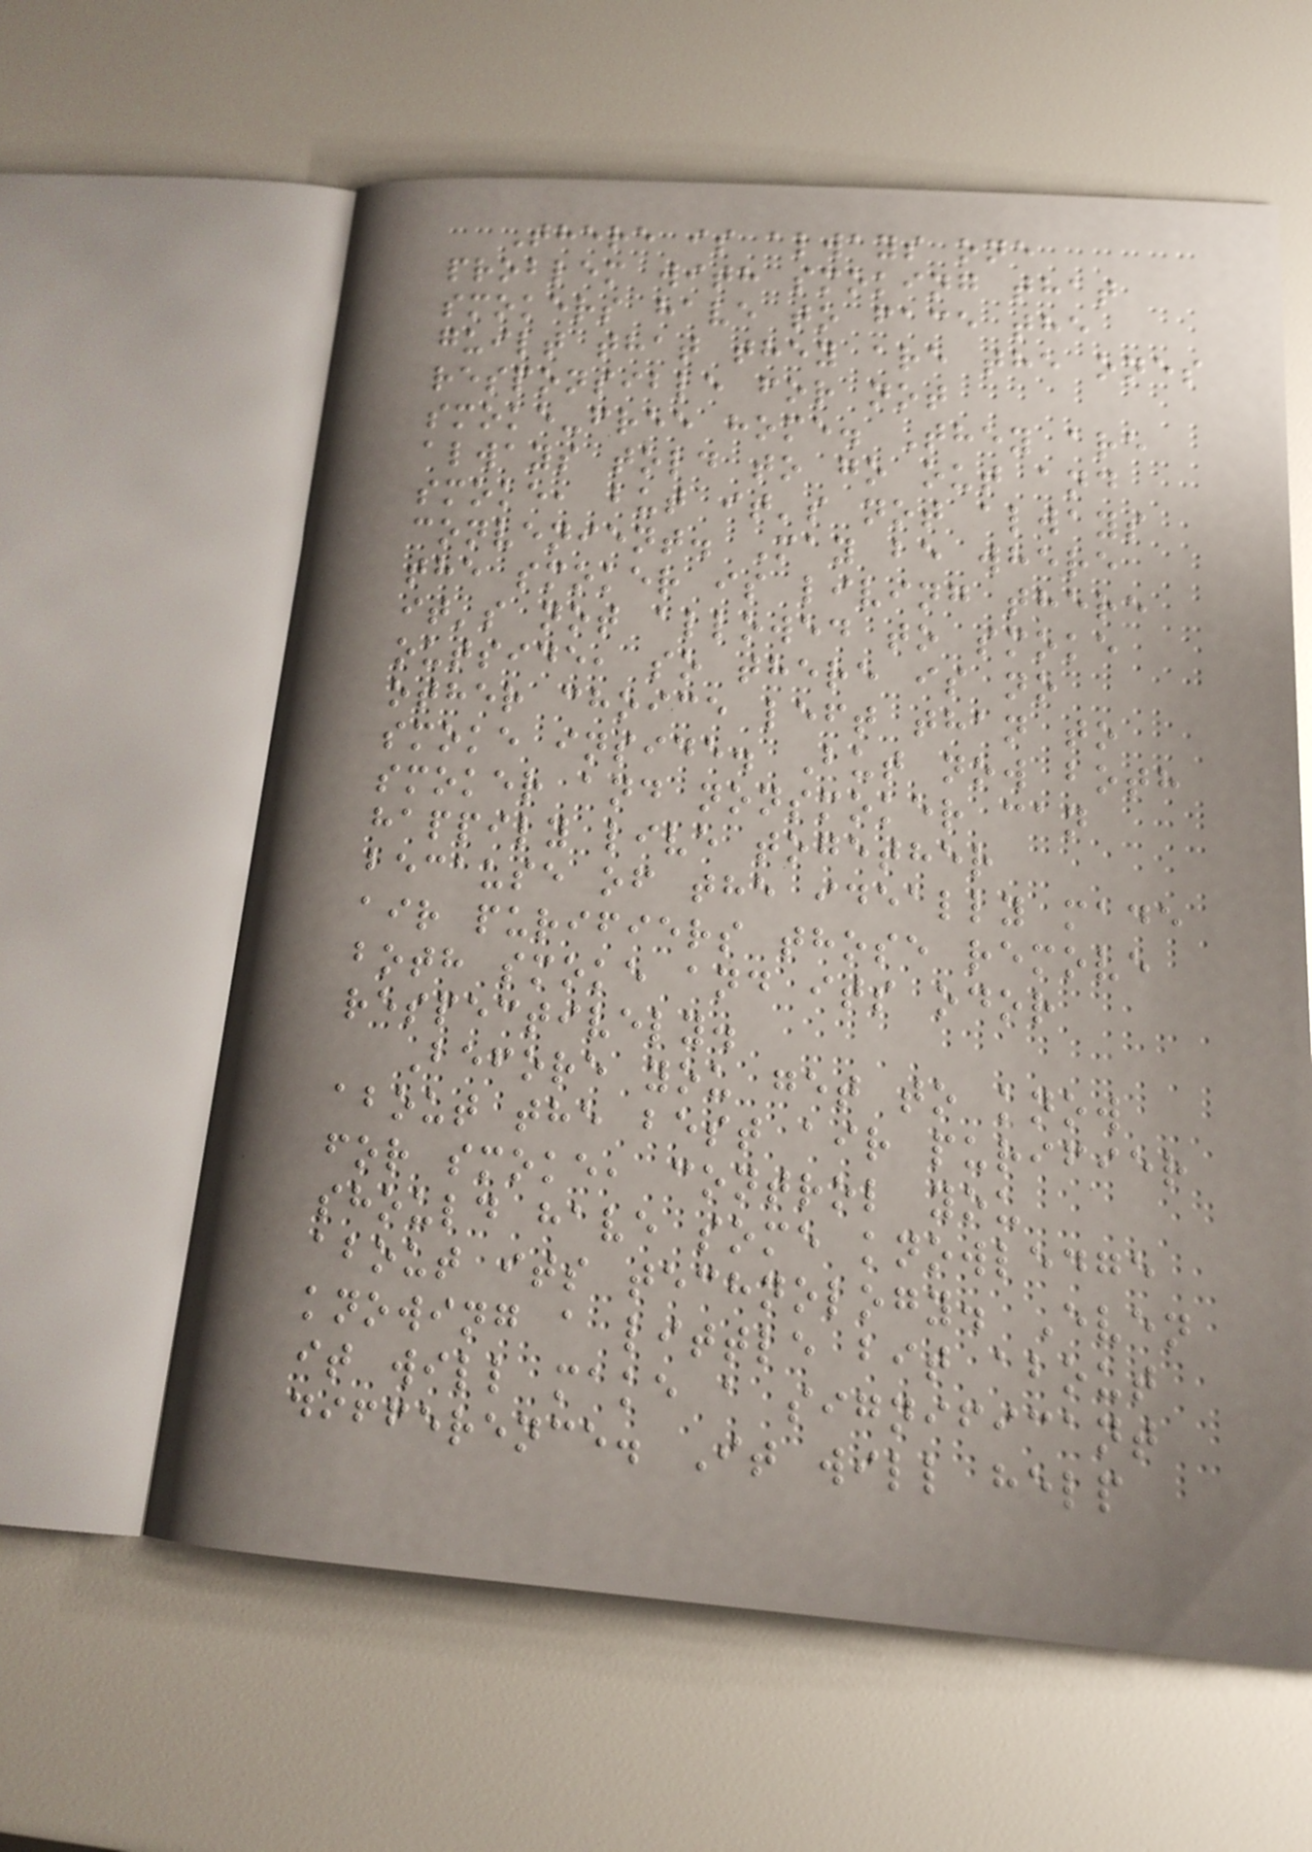There is always one
problem with smoking that
smokers have to face the
guilt that they are the ones
responsible for not
smoke-free home. They are
always told to go out and
smoke, but it's not always
convenient. May be where
the smoker is living there
it's not allowed to smoke
outside, so there is no
other choice left than to
smoke inside. But now both
smoker and nonsmoker can
happily live together
because of the ideally made
air purifiers those remove
both smoke and its odor
respectively.
Before you get to know
about the best air purifier
for smoke, control you
should have some knowledge
about its technology. Even
knowing a little bit about
it will make a significant
difference. It will help
